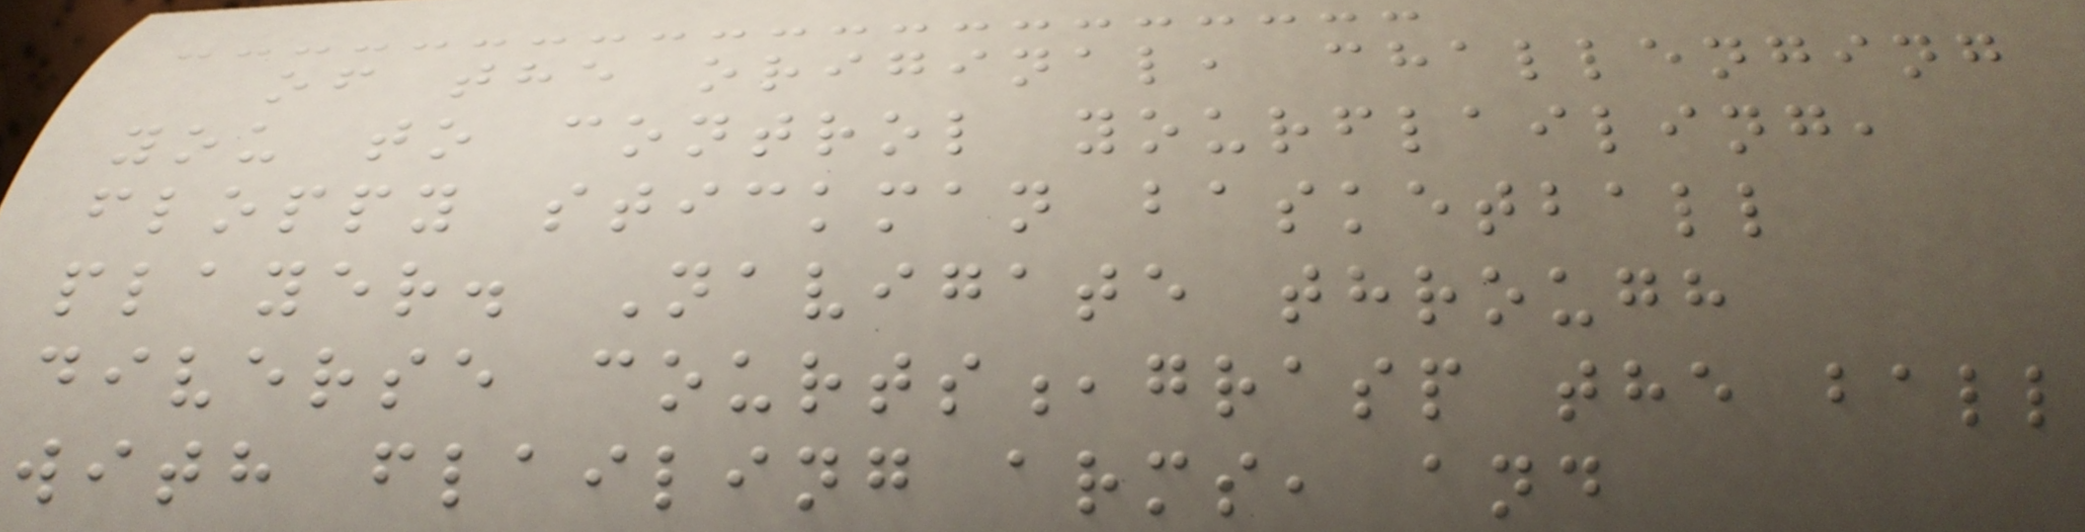of the original, challenging
you to control yourflailing,
floppy stickman basketball
player. Navigate through
diverse courts,grasp the ball
with flailing arms, and
